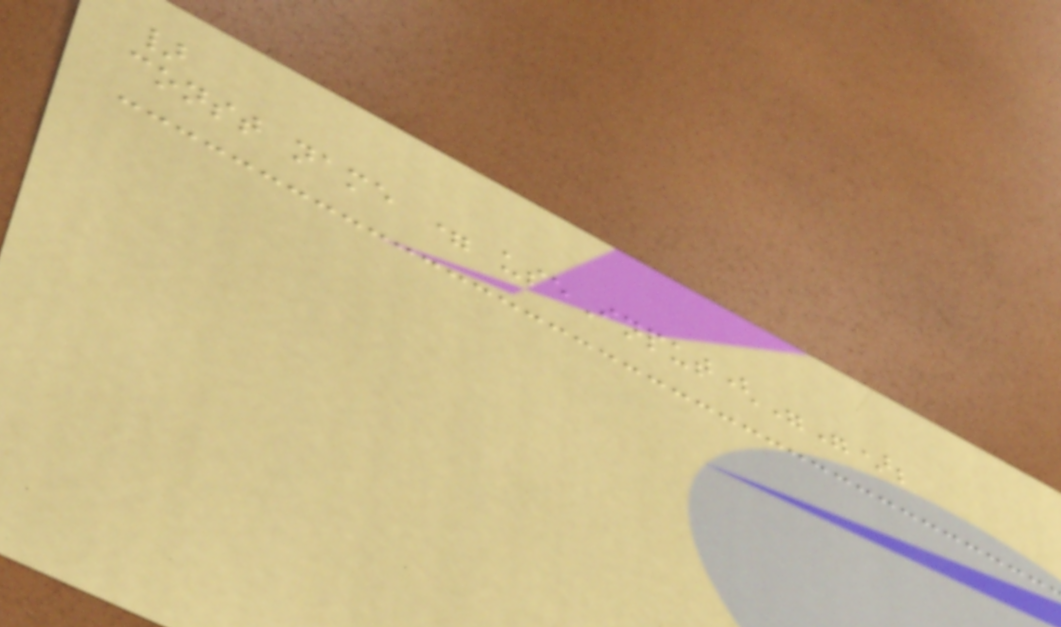}
const name = useInput("");
